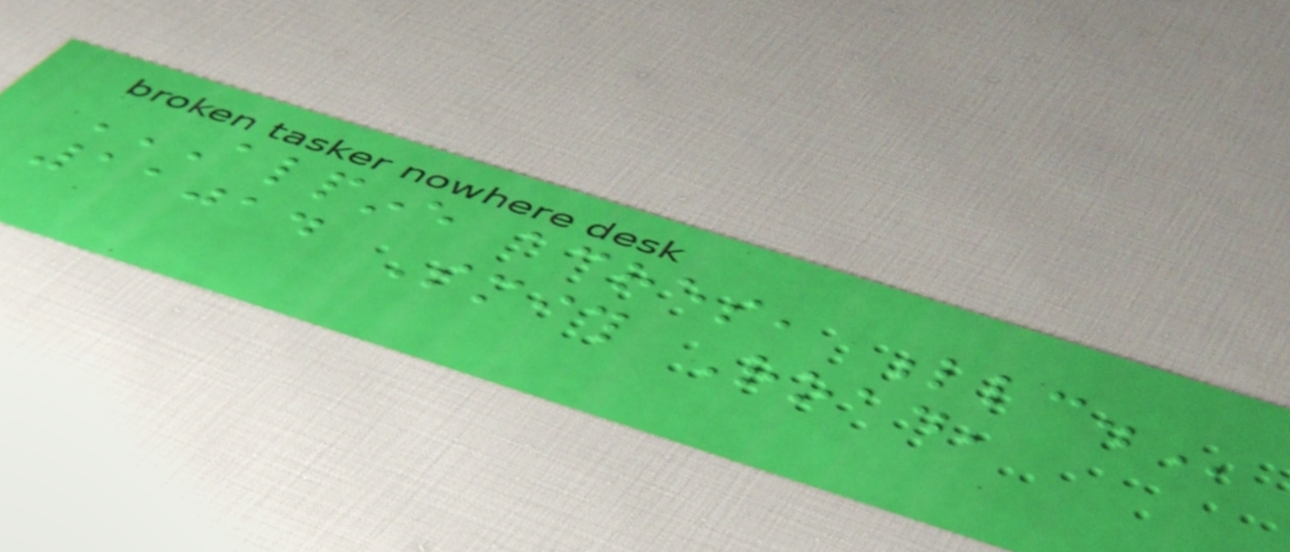ALPINE ACRES, LLC.
11014 Smith Road,
